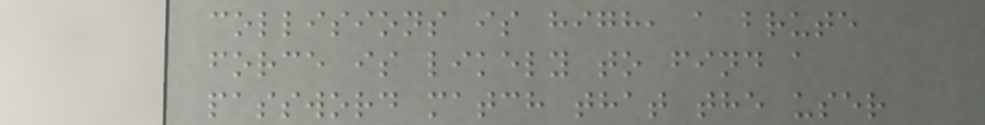collisions is high, a brute
force is likely to find a
password match that the user
